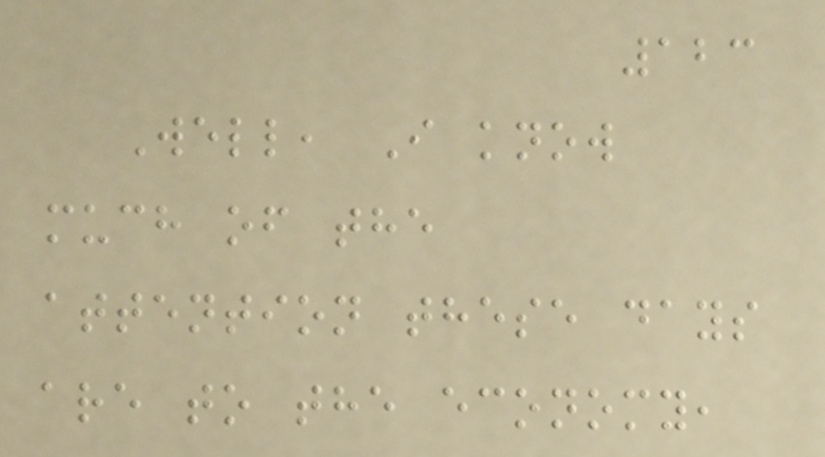123
Well, I know
much of the
attention these days
are to the economy,
